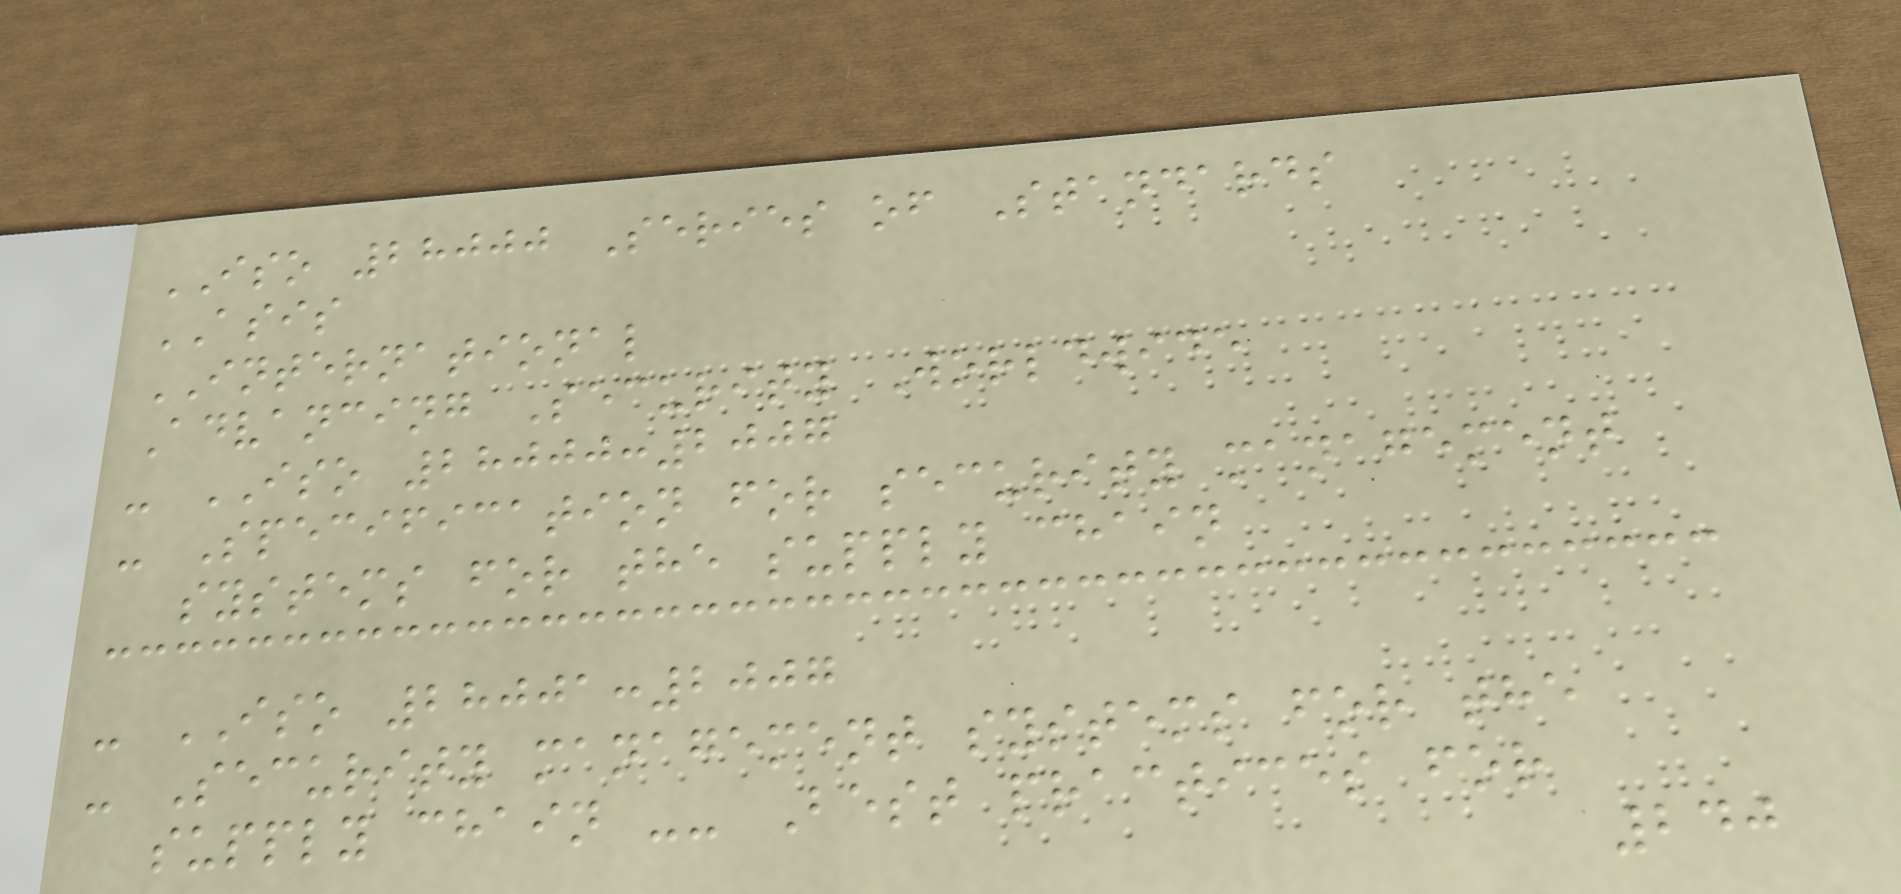ISO 28000 Series of Standards
ASIS
INTERNATIONAL
Advancing Security Worldwide
- ISO 28000:2007
- Specification for security management
systems for the supply chain
- ISO 28001:2007
- Security management systems for the
supply chain -- Best practices for
240
